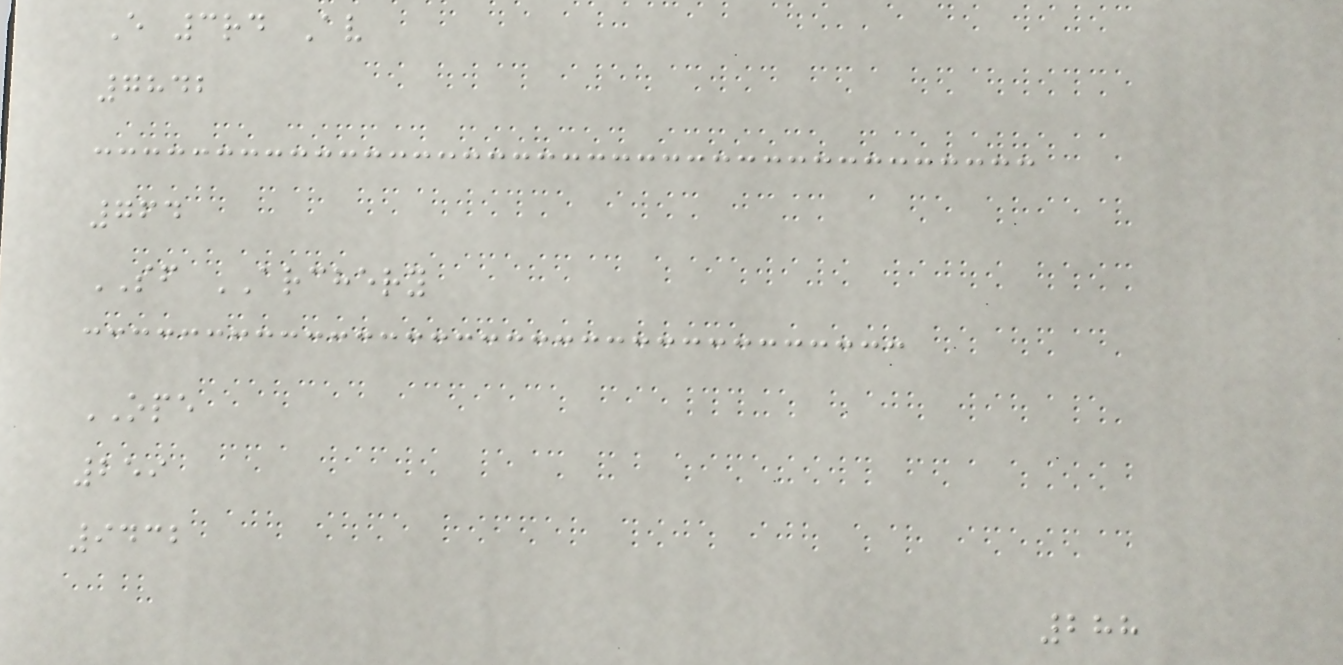E 3rd Av
7842
764
SF ARCHERY
OPE
259
9432
288
